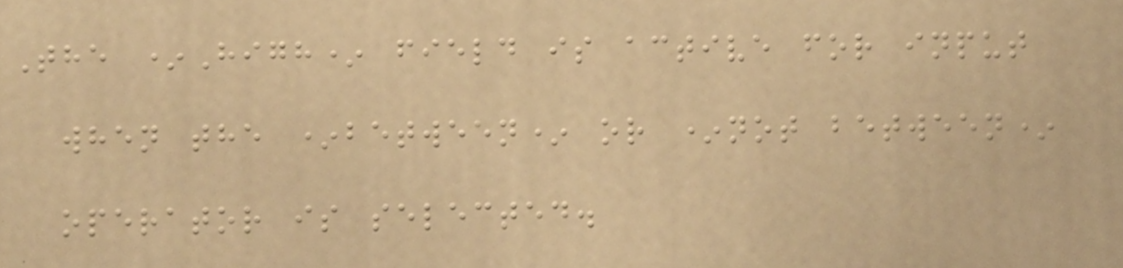The *High* field is active for input
when the *between* or *not between*
operator is selected.
